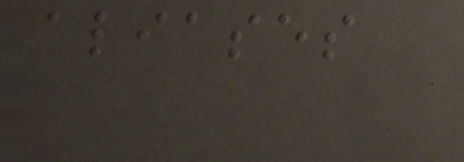aliases
